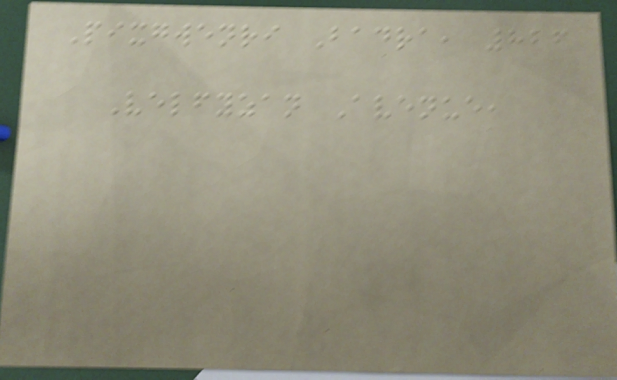Pixgwenri Badra, 826
Velfyzan Avenue,
